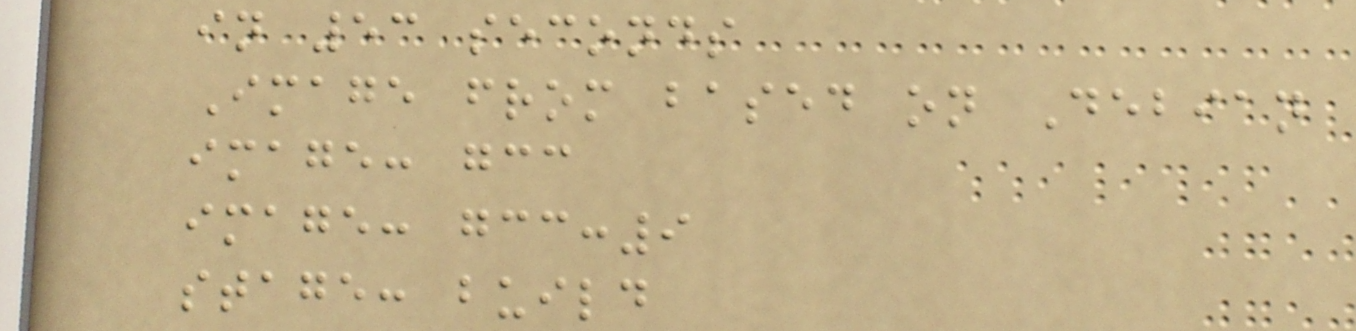in 53 seconds
Image from based on Debian
image: gcc
image: gcc:9
stage: build
